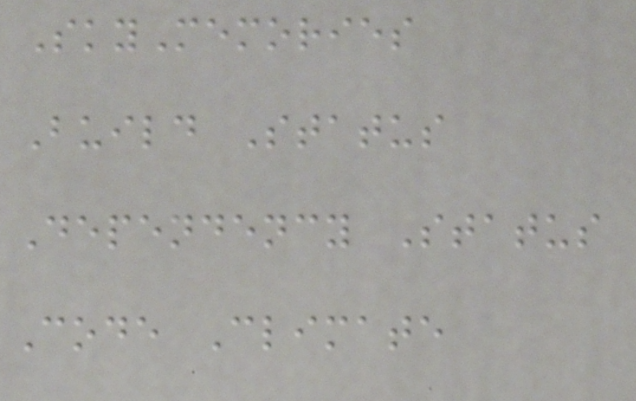SkyMemories
Build Status
Dependency Status
Code Climate
